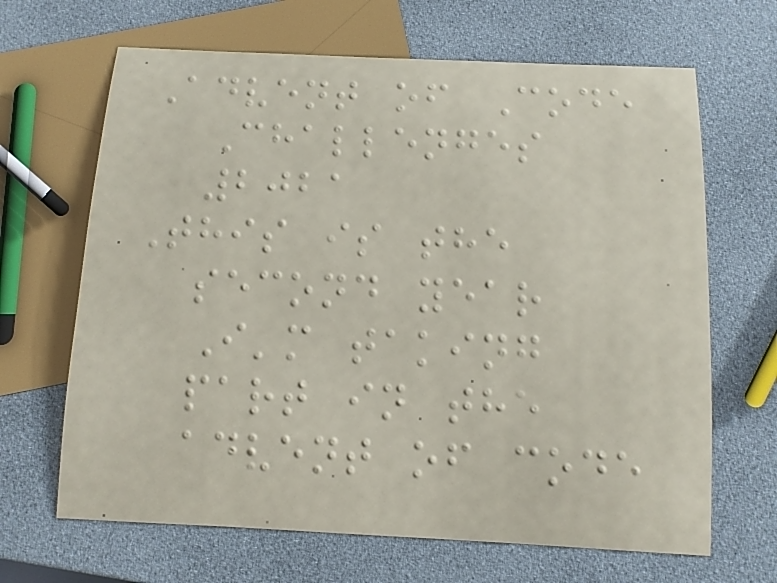Advent of Code
Challenges
2021
This is the
second year
I'm taking
part in the
advent of code
